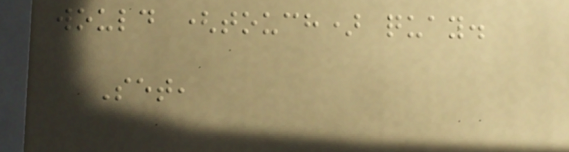would (touch) quay.
Set,
